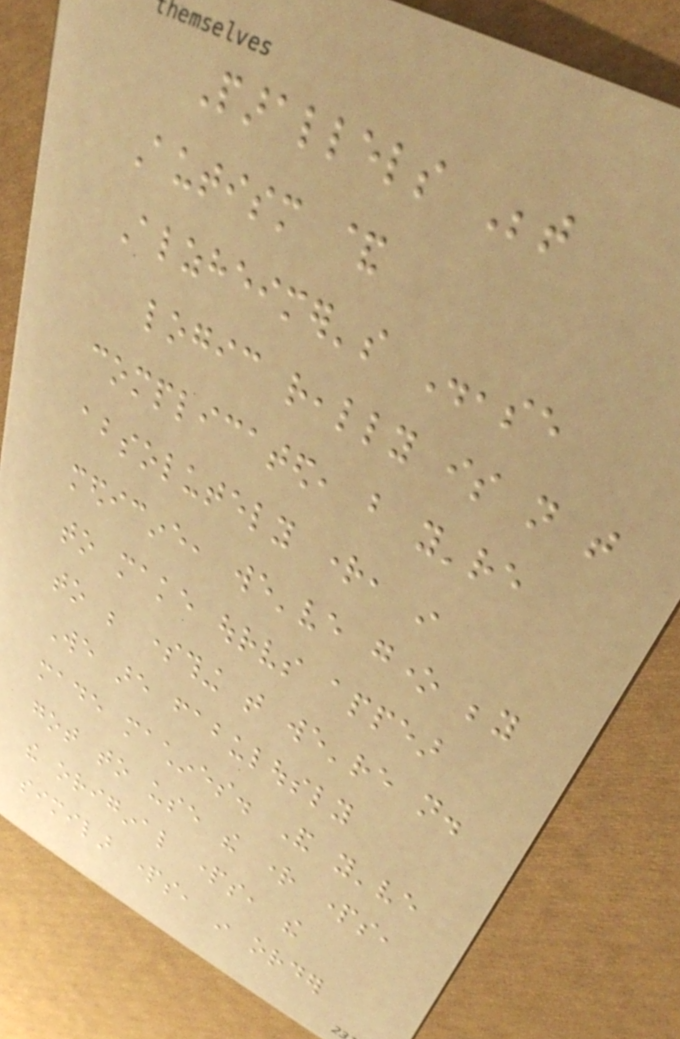Parallels Between
Autism &
Alzheimer's Disease
logic really is not that
complicated, but you're
absolutely right, in
medicine, we've gone beyond
to make ourselves appear
to be something that we're not.
We are fabulously
made machines. And you've
got to use the right parts,
the original parts, the
similar parts, in order
